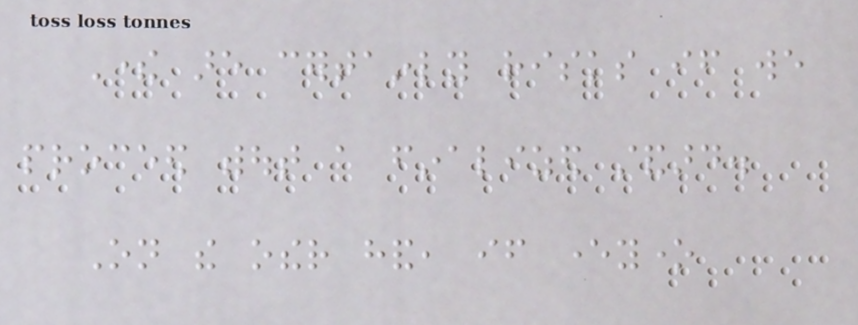There are certainly risks if we
proceed without a finalized standard.
On the other hand, if everyone
